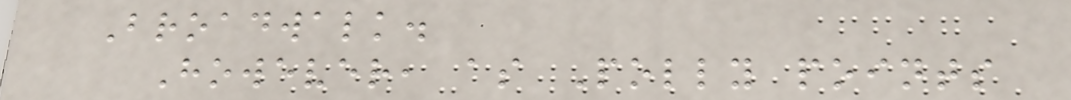Broadwalk.
However, as Polly points
